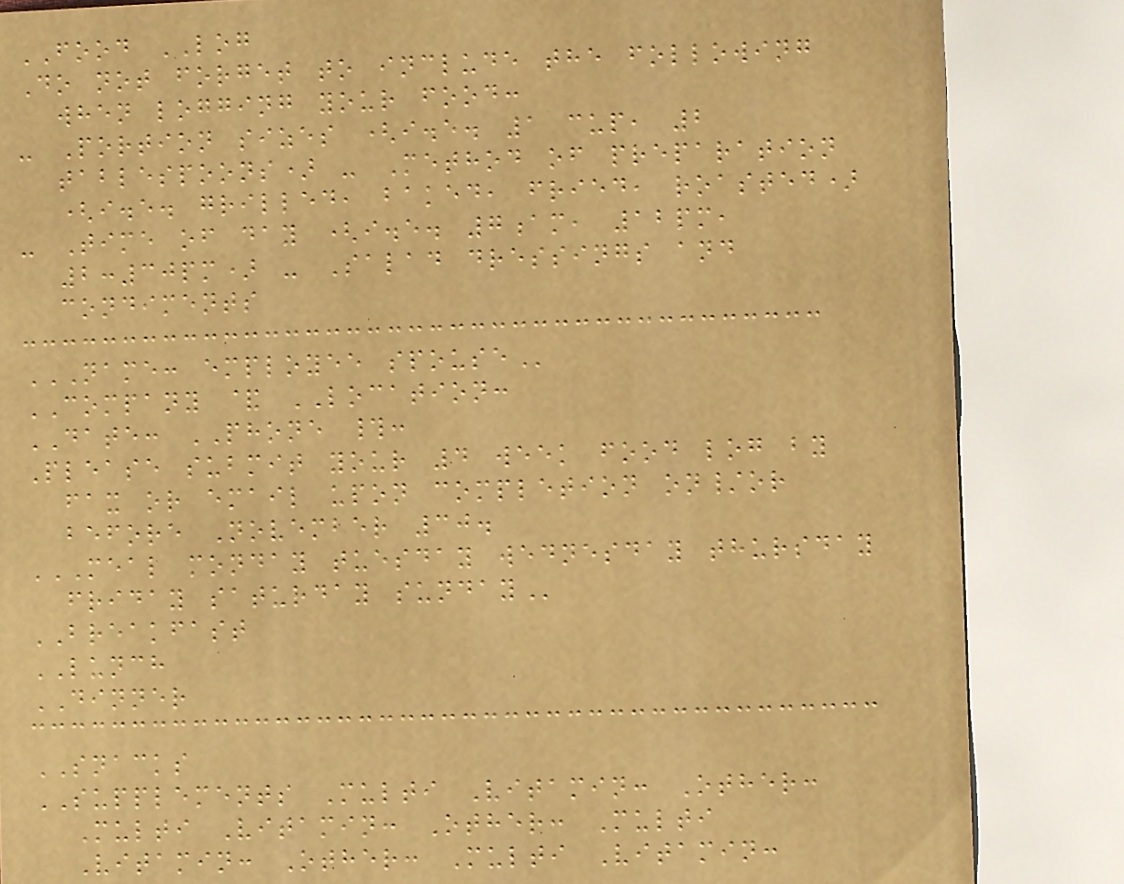FOOD LOG
Do not forget to include the following
when logging your food:
- Portion sizes (i.e. 1 cup, 2
tablespoons) - Method of preparation
(i.e. grilled, baked, fried, roasted)
- Time of day (i.e. 7am, 12pm,
2:30pm) - Salad dressings and
condiments
NAME: EMPLOYEE SPOUSE
COMPANY & LOCATION:
DATE: PHONE #:
Please submit your 4 week food log by
fax or email upon completion on/or
before November 30.
MEAL MONDAY TUESDAY WEDNESDAY THURSDAY
FRIDAY SATURDAY SUNDAY
BREAKFAST
LUNCH
DINNER
SNACKS
SUPPLEMENTS Multi Vitamin: Other:
Multi Vitamin: Other: Multi
Vitamin: Other: Multi Vitamin:
